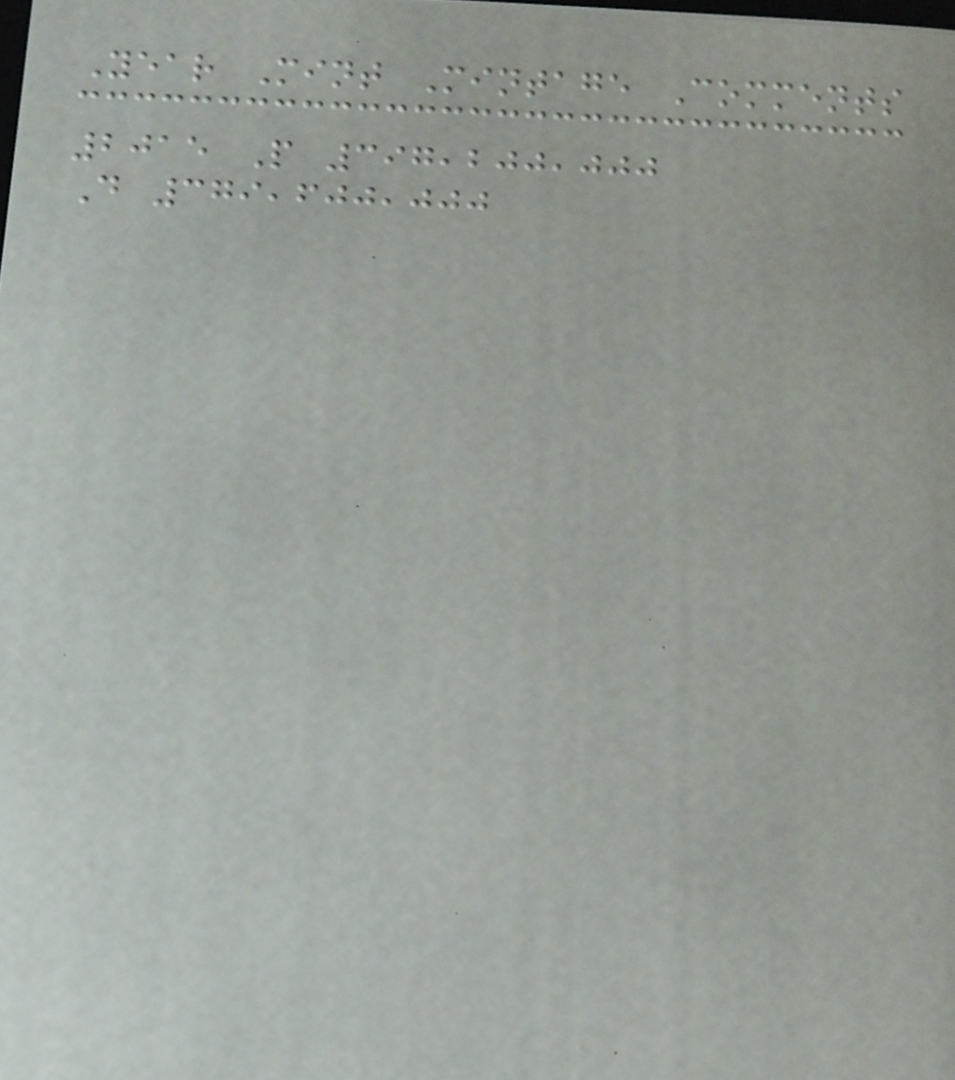Year Mint Mintage Comments
2015 P 397,200,000
D 379,600,000
